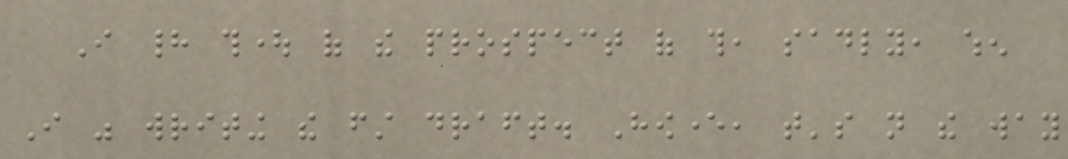I had thought of the prospect of this, sadly, when
I was writing the first draft. However, that's not the way
